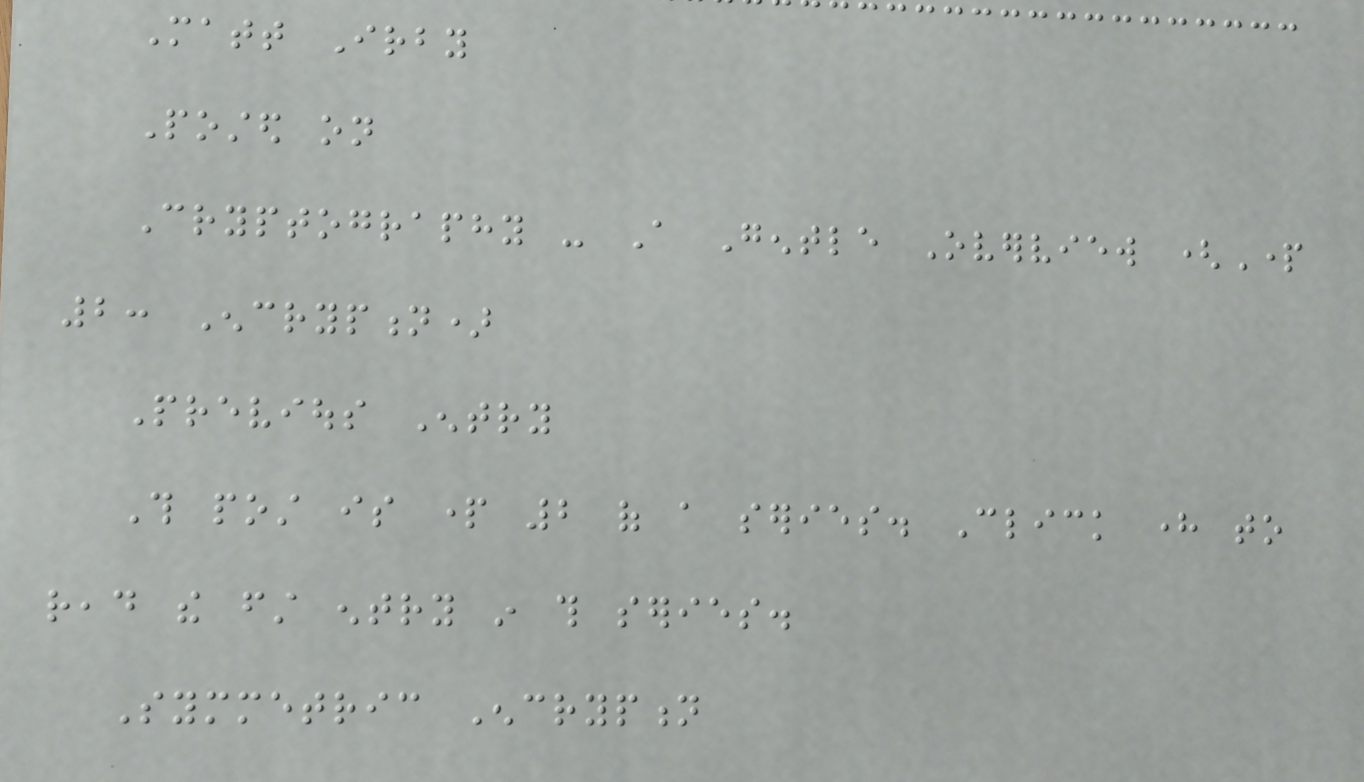Matt Irby
Posted on
Cryptography - A Gentle Overview (Part
2: Encryption)
Previous Entry
This post is part 2 of a series. Click here to
read the first entry in this series.
Symmetric Encryption
